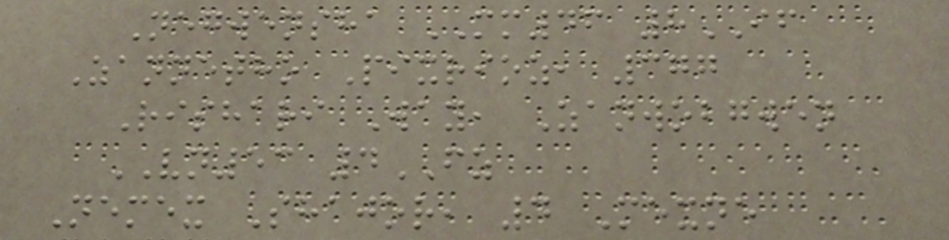Negwensha MM46 8IF
Zannetho Pixrioz, 377
Rishari Way, Zanwobgwen
VN53 4FZ
Nemex Shajor, 4 Mexne
